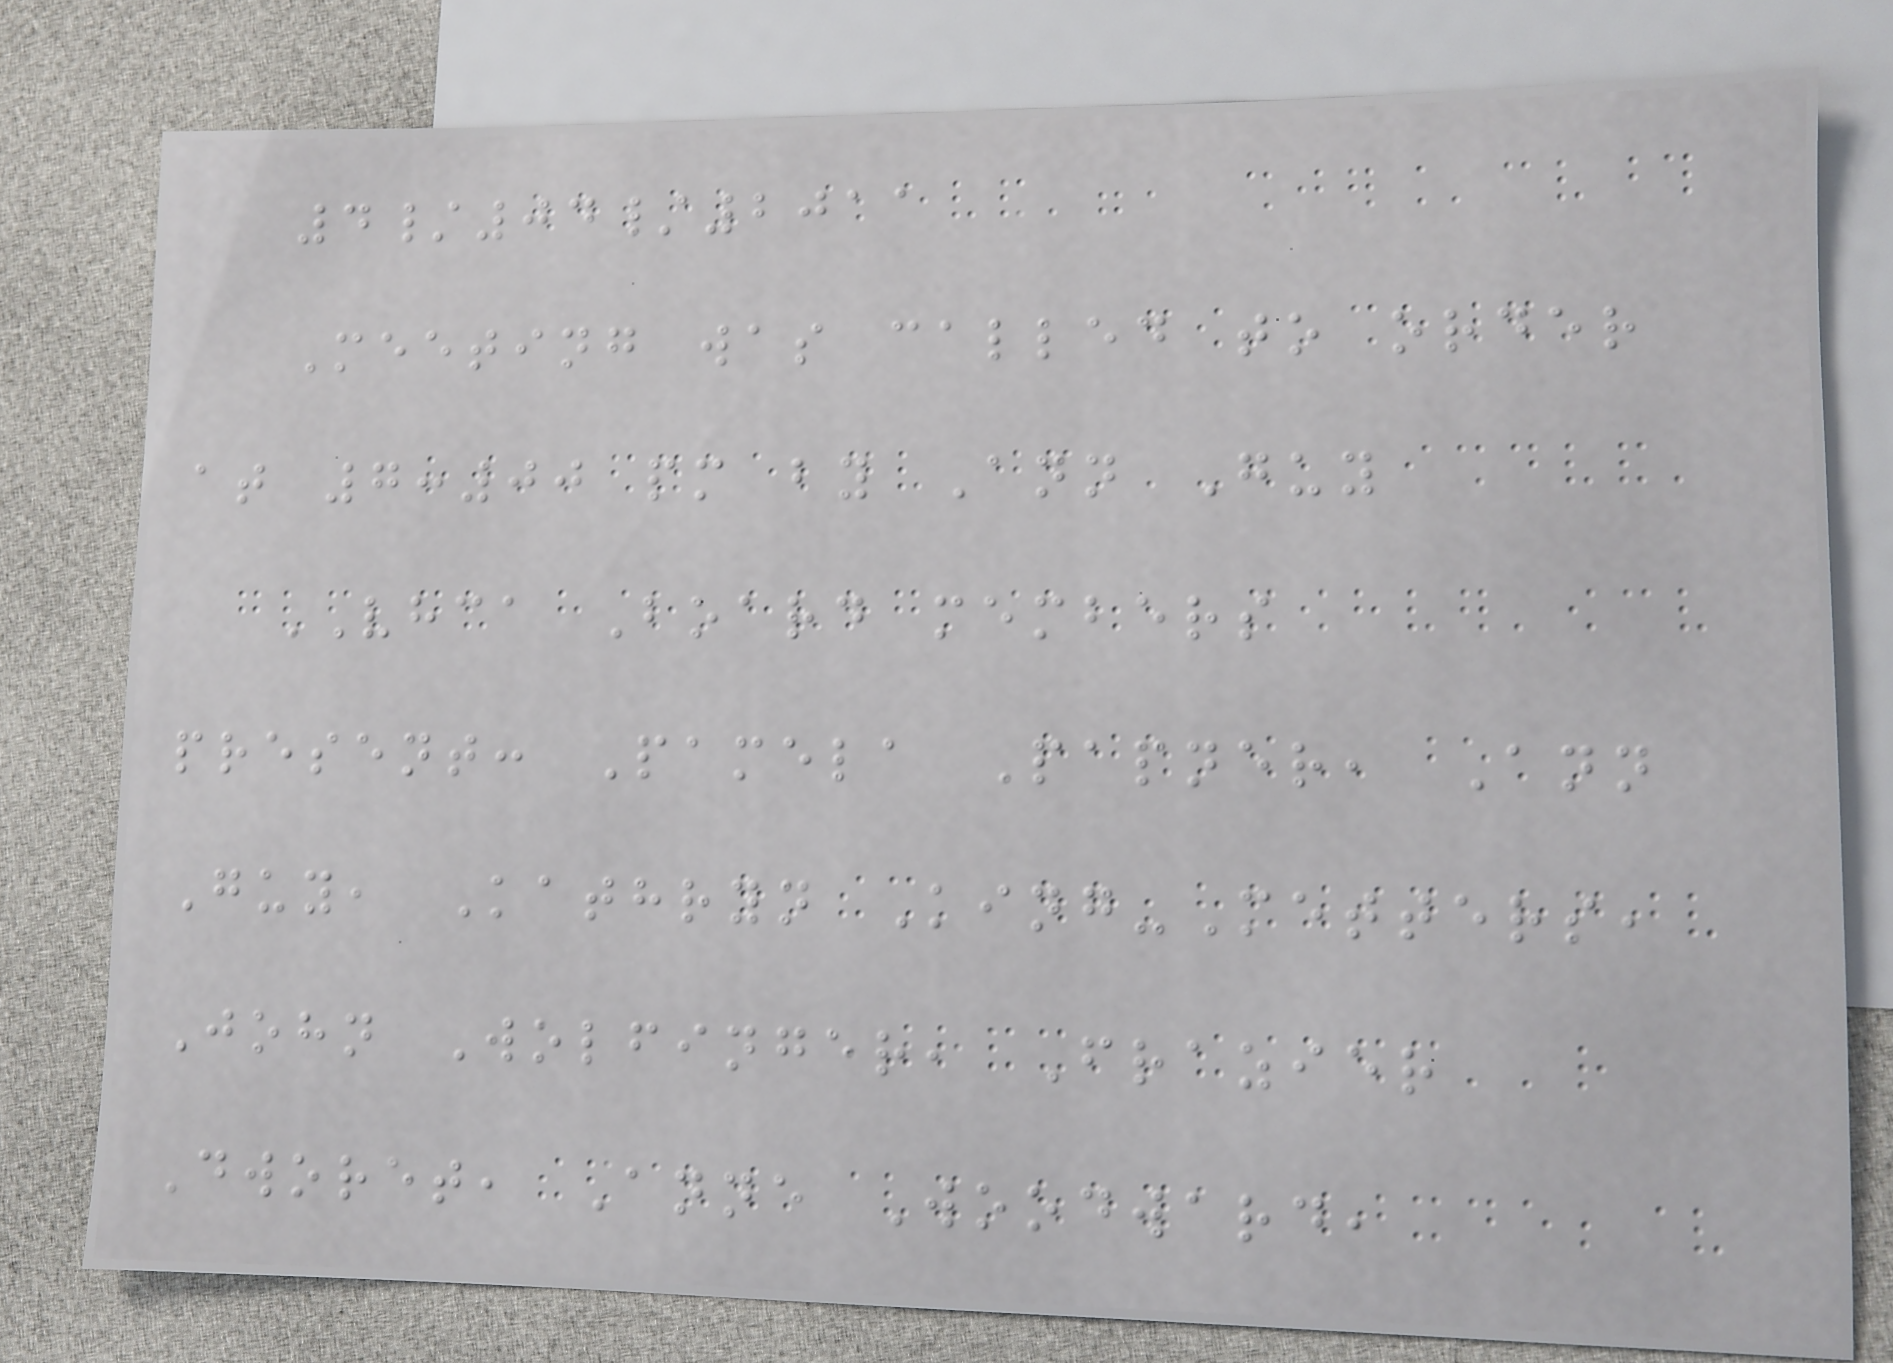4/04/2011
Meeting was called to order
at 7:00 pm by Ann Guy
VHCA Board members
present: Pamela Papner, Ann
Guy, Kathryn King-Metters,
John Wolfinger, Frazier
Dworet, Anne Woodward,
